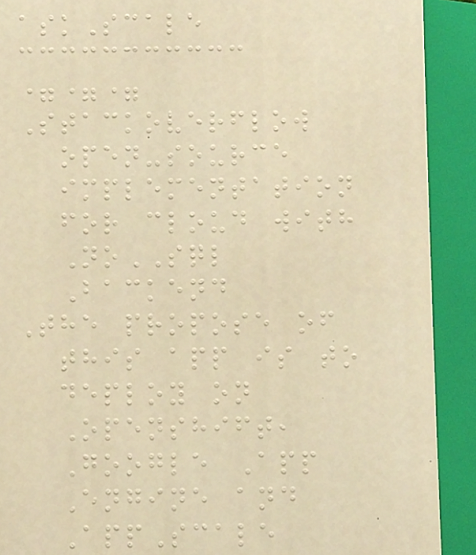askScale
===
Stackoverflow
open-source
implementation
for cloud with
NoSQL
Backend
The propose of
this app is to
deploy on
Openshift,
Google App
Engine and
AppScale
